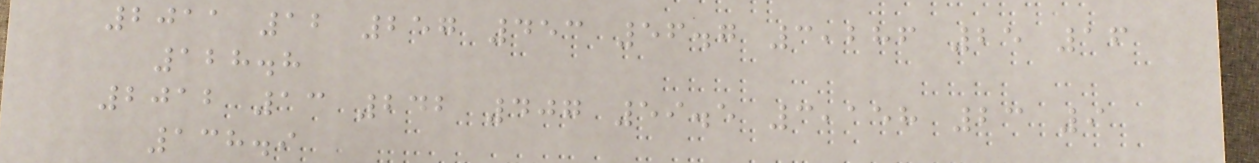2011 12 257 453 56.7 3,286 25 16
128.8
2012 13 242 407 59.5 3,158 23 9
138.9
